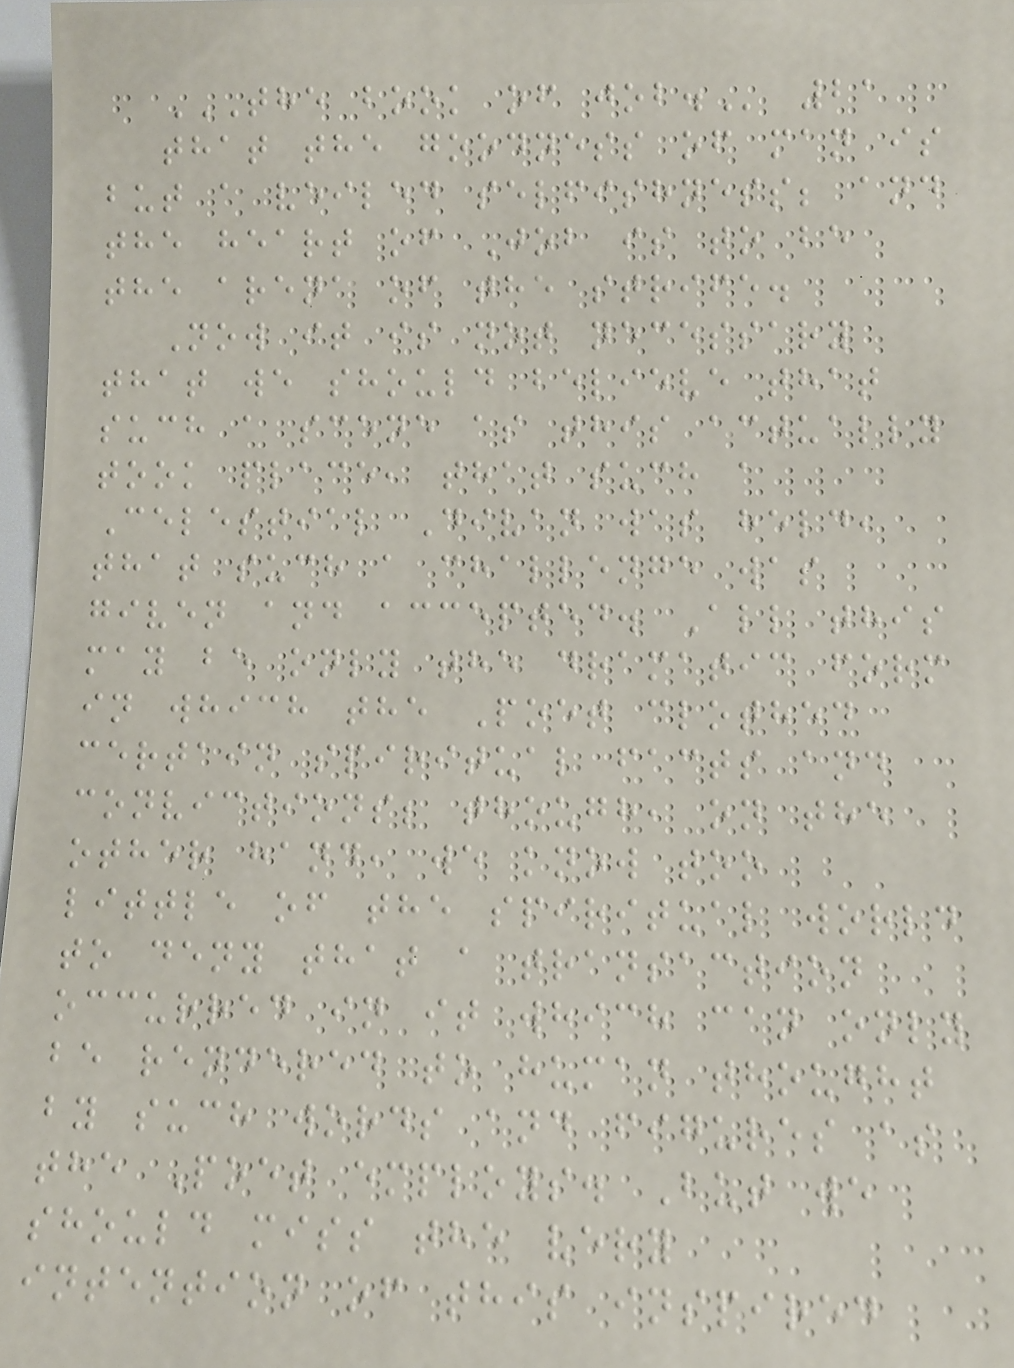THE BOOK OF JOB. 21
that the goodness of man is
but a veiled selfishness; and
the heart of Job is to be
the arena of the strife.
Now it is not necessary
that we should believe that
such a scene as this actually
took place, that such a
Celestial Divan was held,
that such a challenge was
given and accepted. All this
may be only the dramatic form
in which the Poet clothed
certain spiritual facts and
convictions; though, on the
other hand, we know too
little of the spiritual world
to deny that a transaction
occurred in it which can only
be rendered to human thought
by such words and figures as
the Poet employs. But we
should miss the very
intention of this inspired
